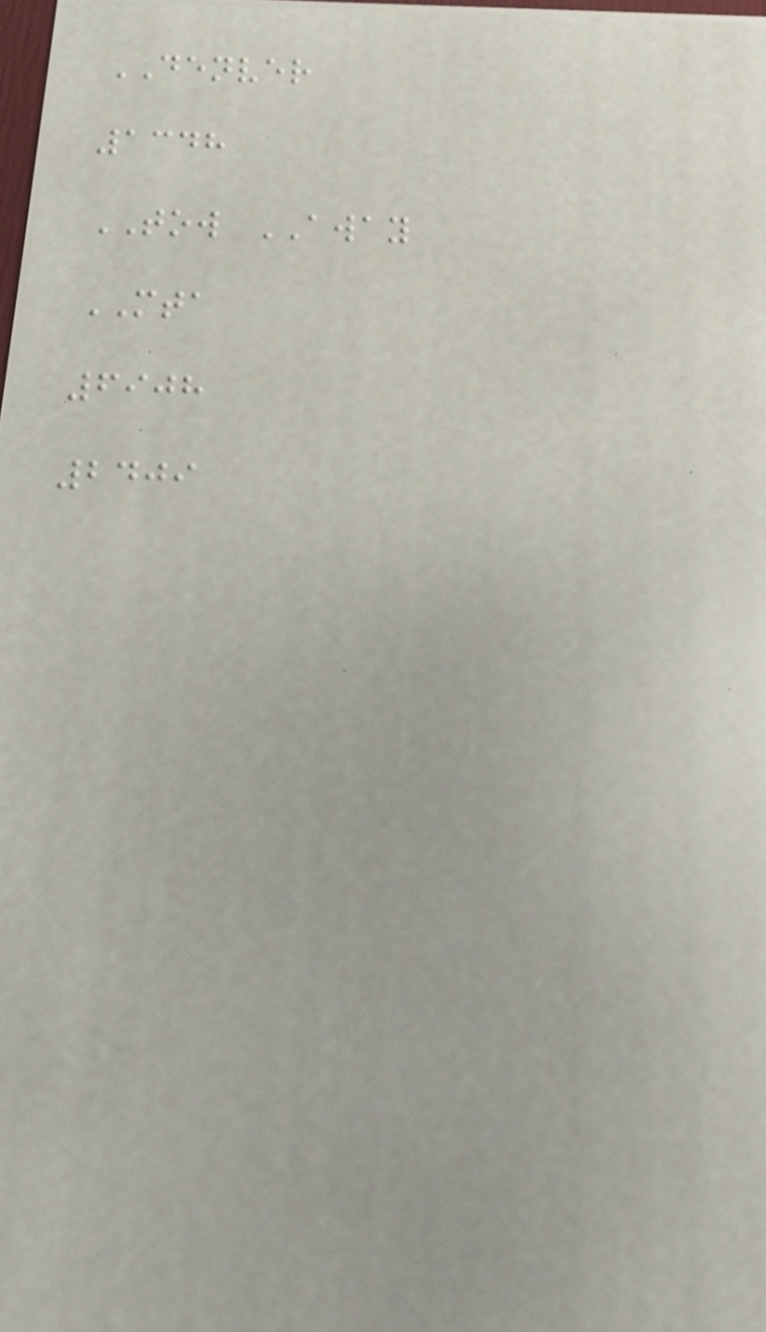DENVER
1348
TOW AWAY
MTA
6908
2409
